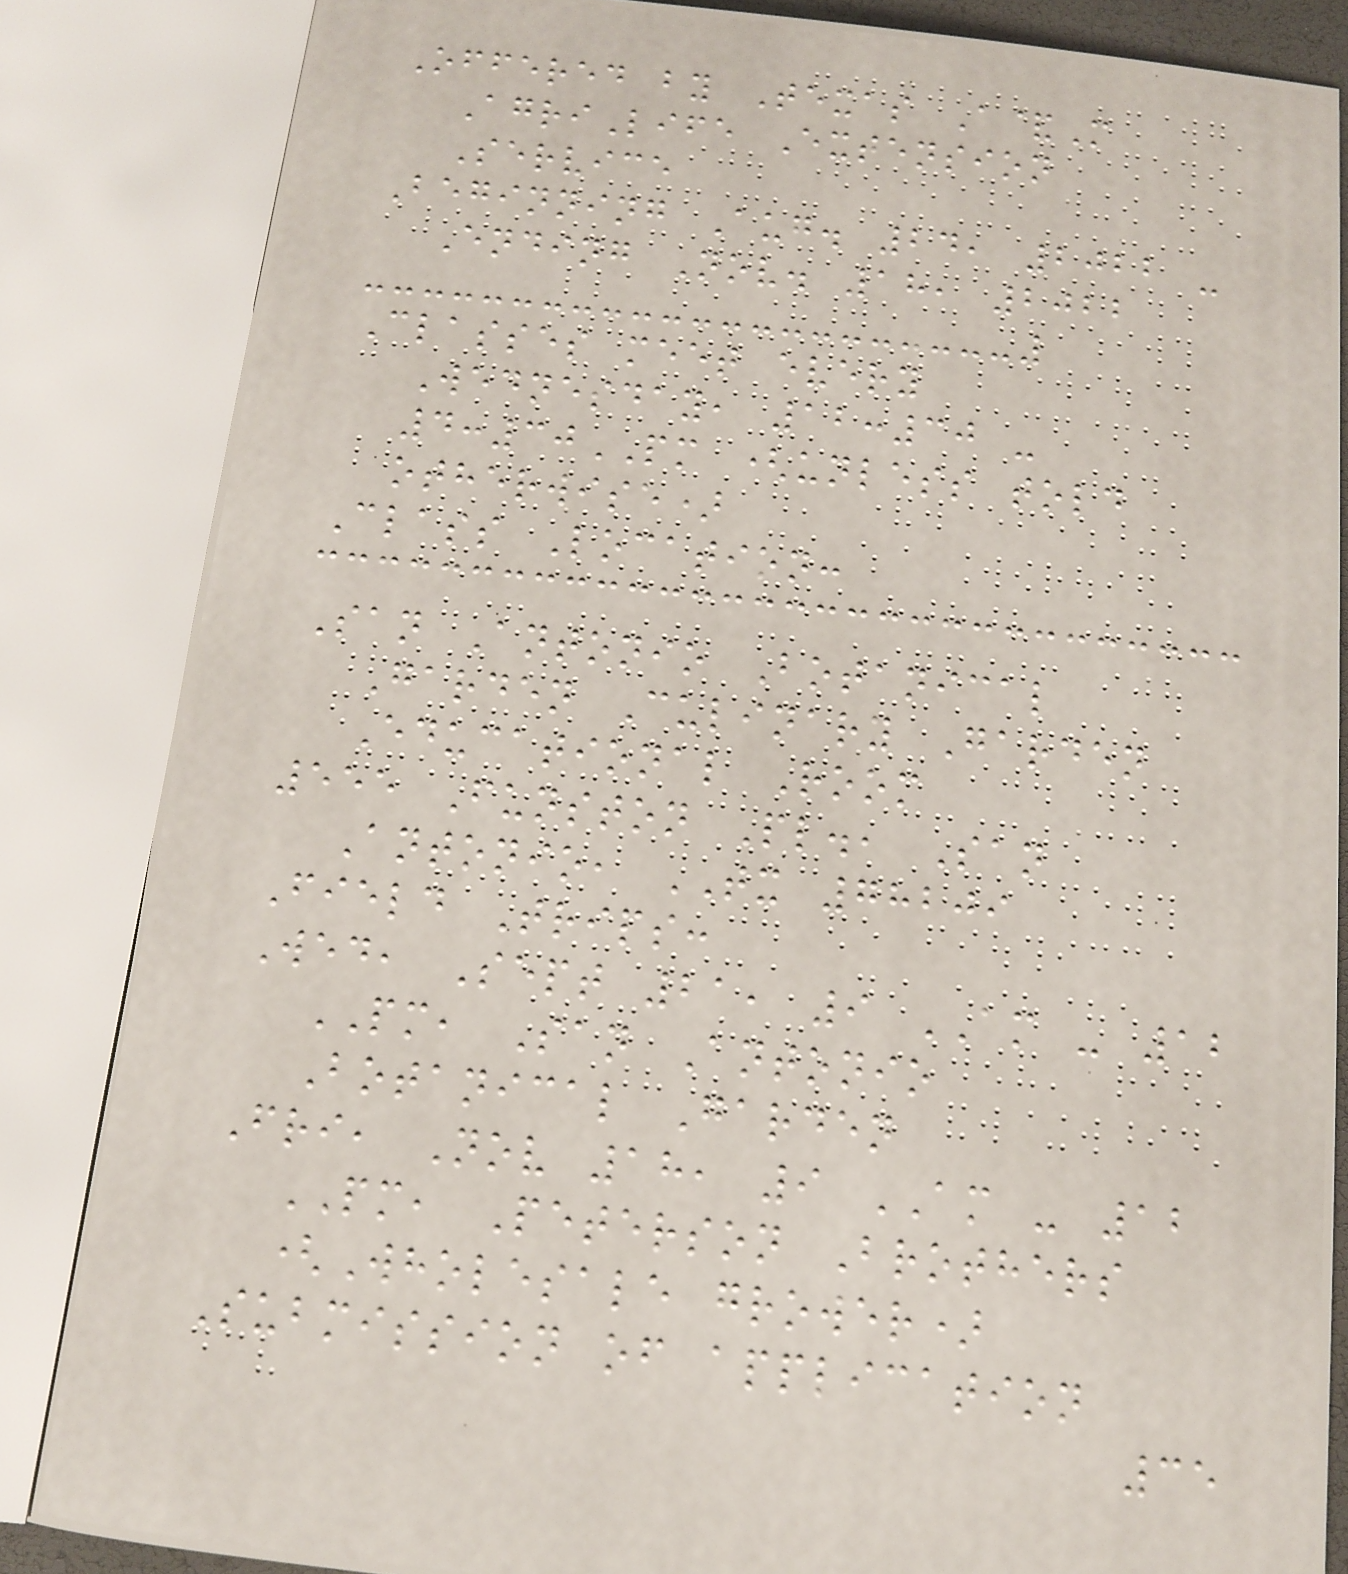Offered by Texas A&M
AgriLife Extension
Service
Beginning Aug. 24, 2022 -
Ending Nov. 18, 2022
Classes meet every
Wednesday, 12:30 -
4:30PM (unless told
otherwise)
Class Location:
San Antonio Botanical
Garden Culinary Garden
Educational Room
555 Funston Pl., San
Antonio, TX 78209
Field Trips:
Wed, Sept 21, 9 AM - 12
PM, San Antonio
Botanical Garden
Fri, Nov 18, 9 AM - 12
PM, Peterson Brothers
(Wholesale grower)
Submission of application
35
